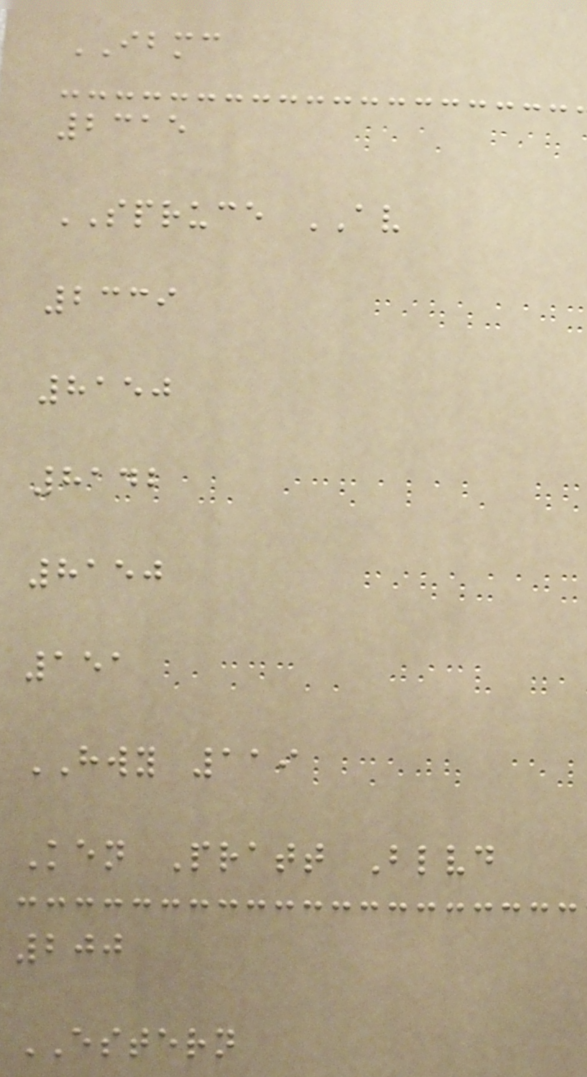IBMC
2315
SPRUCE AV
2339
8150
8142
8150
151
HWY 119
Ken Pratt Blvd
200
ESTERN
